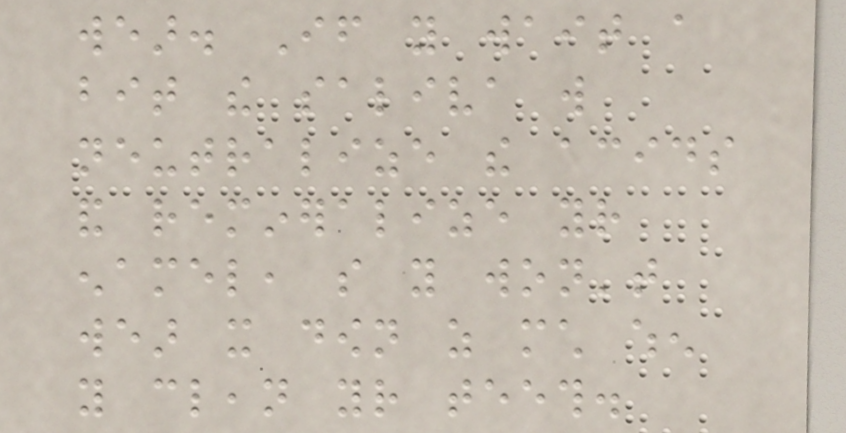wear. If you wait a
bit the saliva will
neutralize the acids
and remineralize your
enamel, so you won't
wear it down as much when
you clean your teeth.
